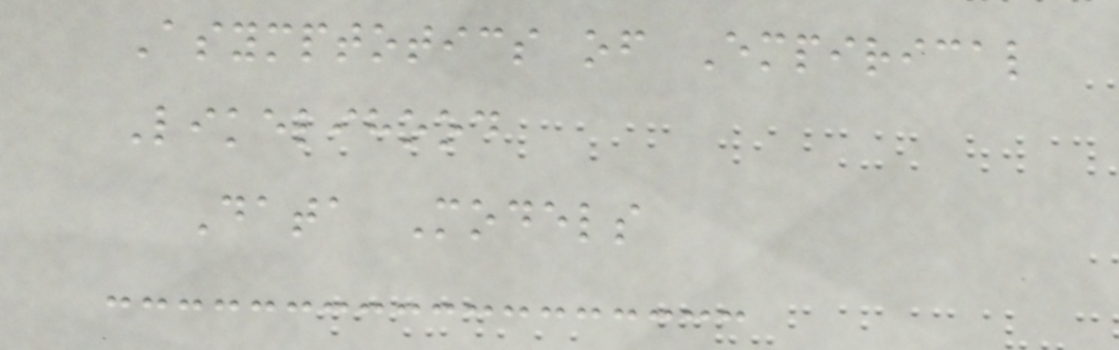Asymptotics of Empirical
Likelihood
Data Models
